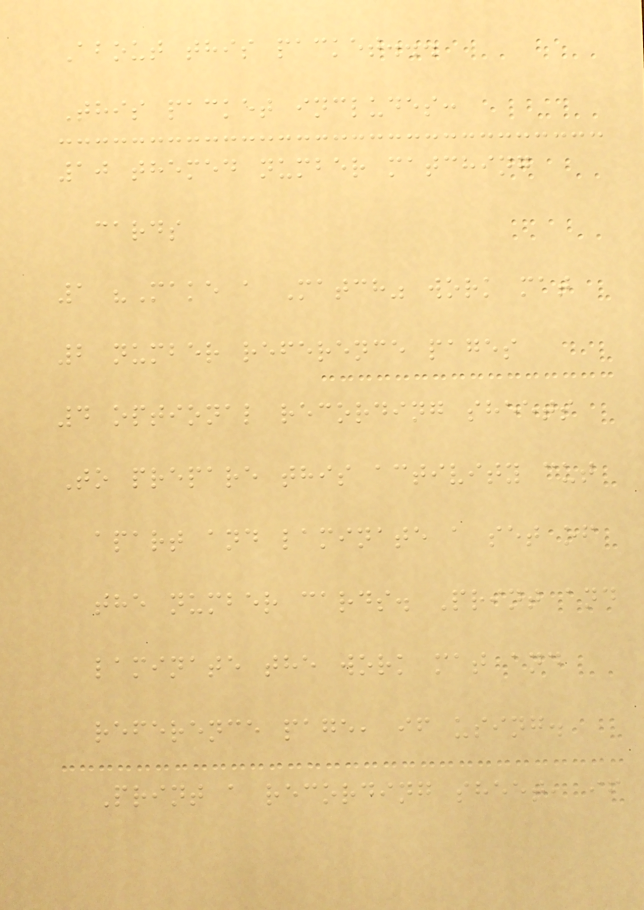About this packet...
This packet includes:
10 themed number matching
cards
1 "Make a Match" work mat
2 number reference pages
4 optional recording sheets
To prepare this activity cut
apart and laminate a set of
the number cards. Print and
laminate the work mat and
reference page, if using.
Print a recording sheet, if
